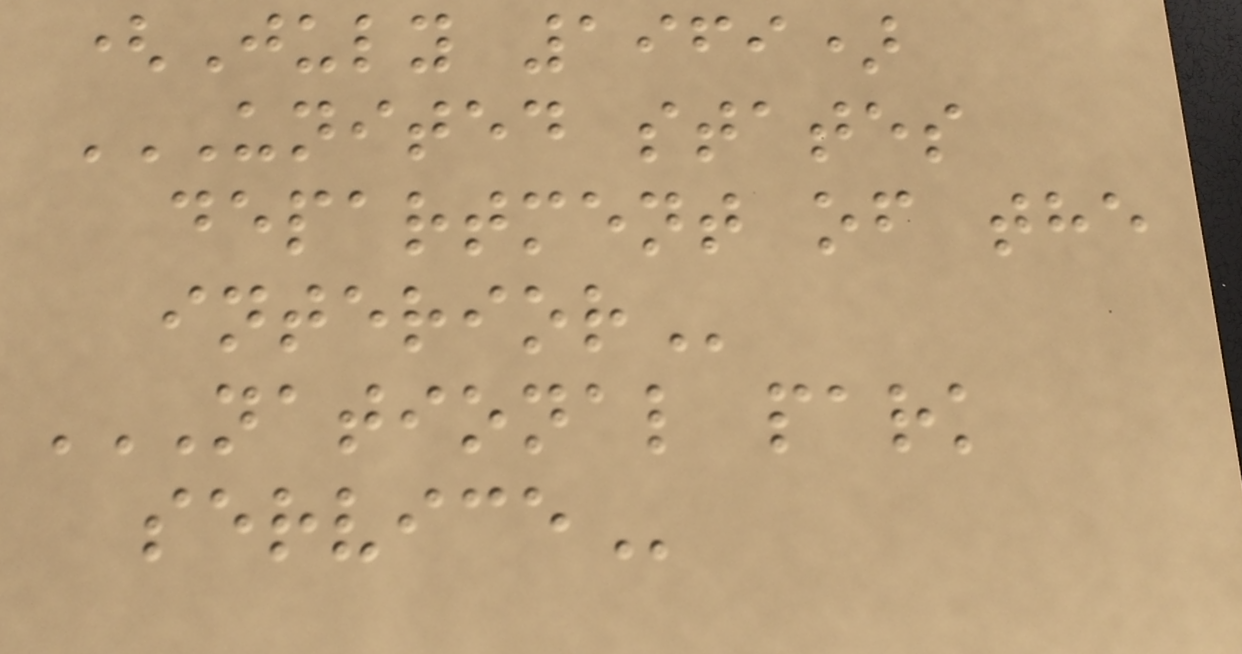(July 1969)
UNITED STATES
DEPARTMENT OF THE
INTERIOR
NATIONAL PARK
SERVICE
